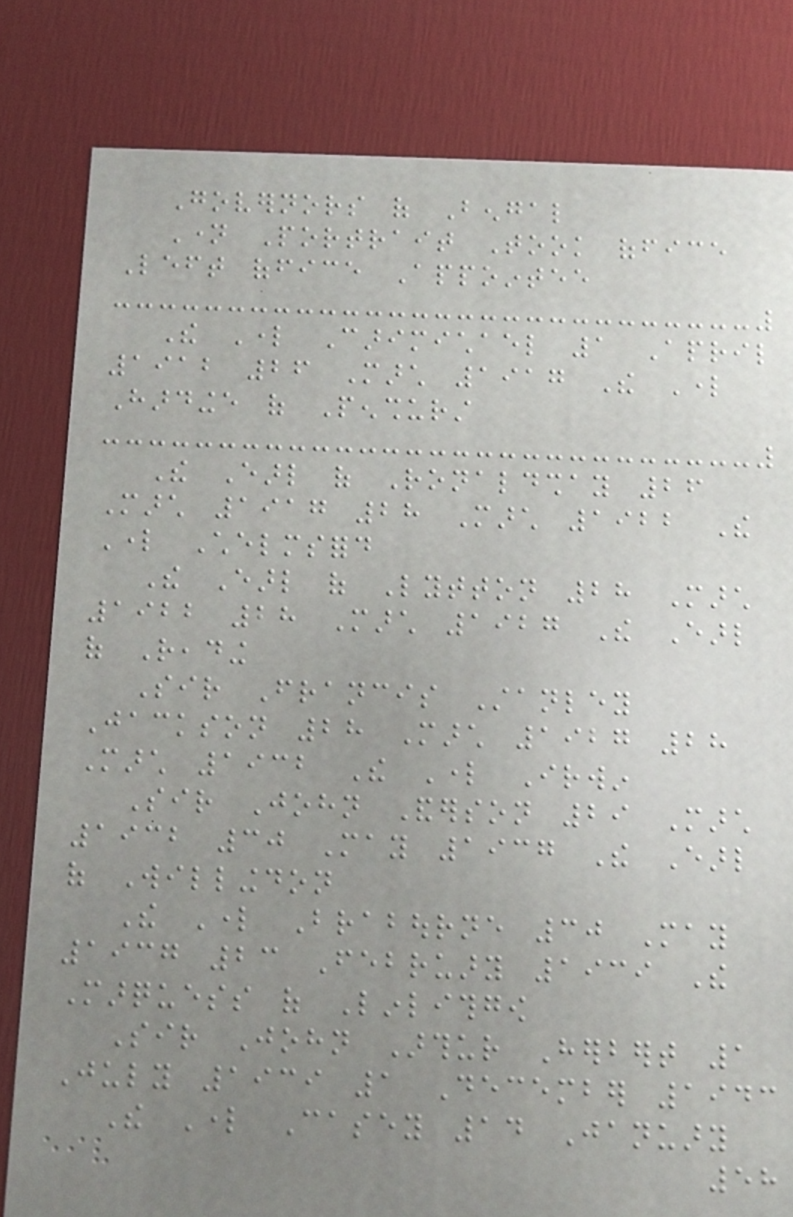Governors of Bengal
Name Portrait Took office
Left office Appointee
The Lord Carimichael 1 April
1912 26 March 1917 The Lord
Hardinge of Penshurst
The Earl of Ronaldshay 26
March 1917 28 March 1922 The
Lord Chelmsford
The Earl of Lytton 28 March
1922 28 March 1927 The Earl
of Reading
Sir Francis Stanley
Jackson 28 March 1927 28
March 1932 The Lord Irwin
Sir John Anderson 29 March
1932 30 May 1937 The Earl
of Willingdon
The Lord Brabourne 30 May
1937 23 February 1939 The
Marquess of Linlithgow
Sir John Arthur Herbert 1
July 1939 1 December 1943
The Lord Casey 14 January
58
